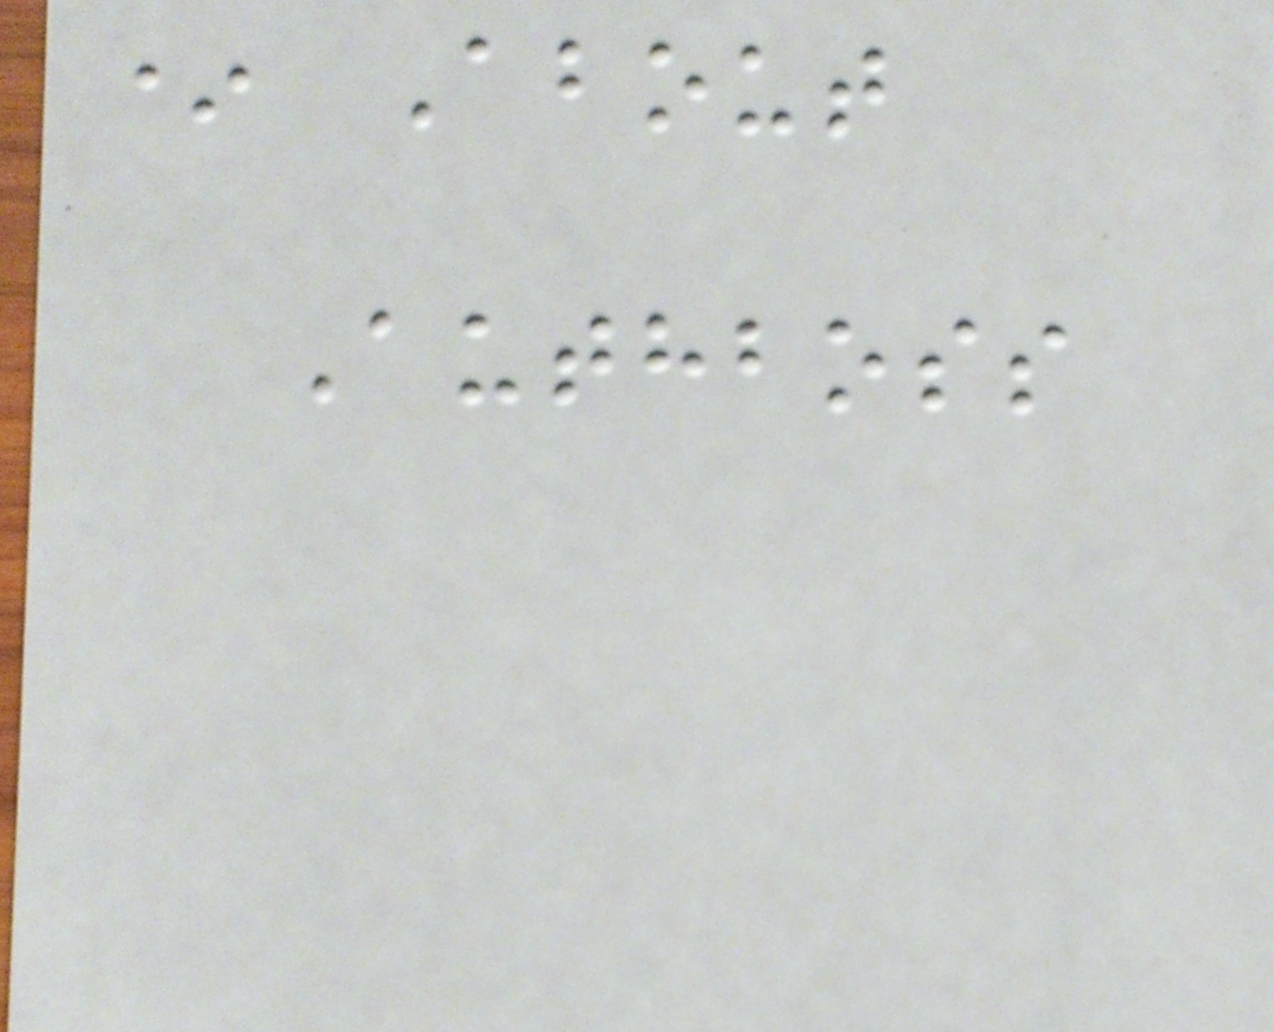* About
Authboss
